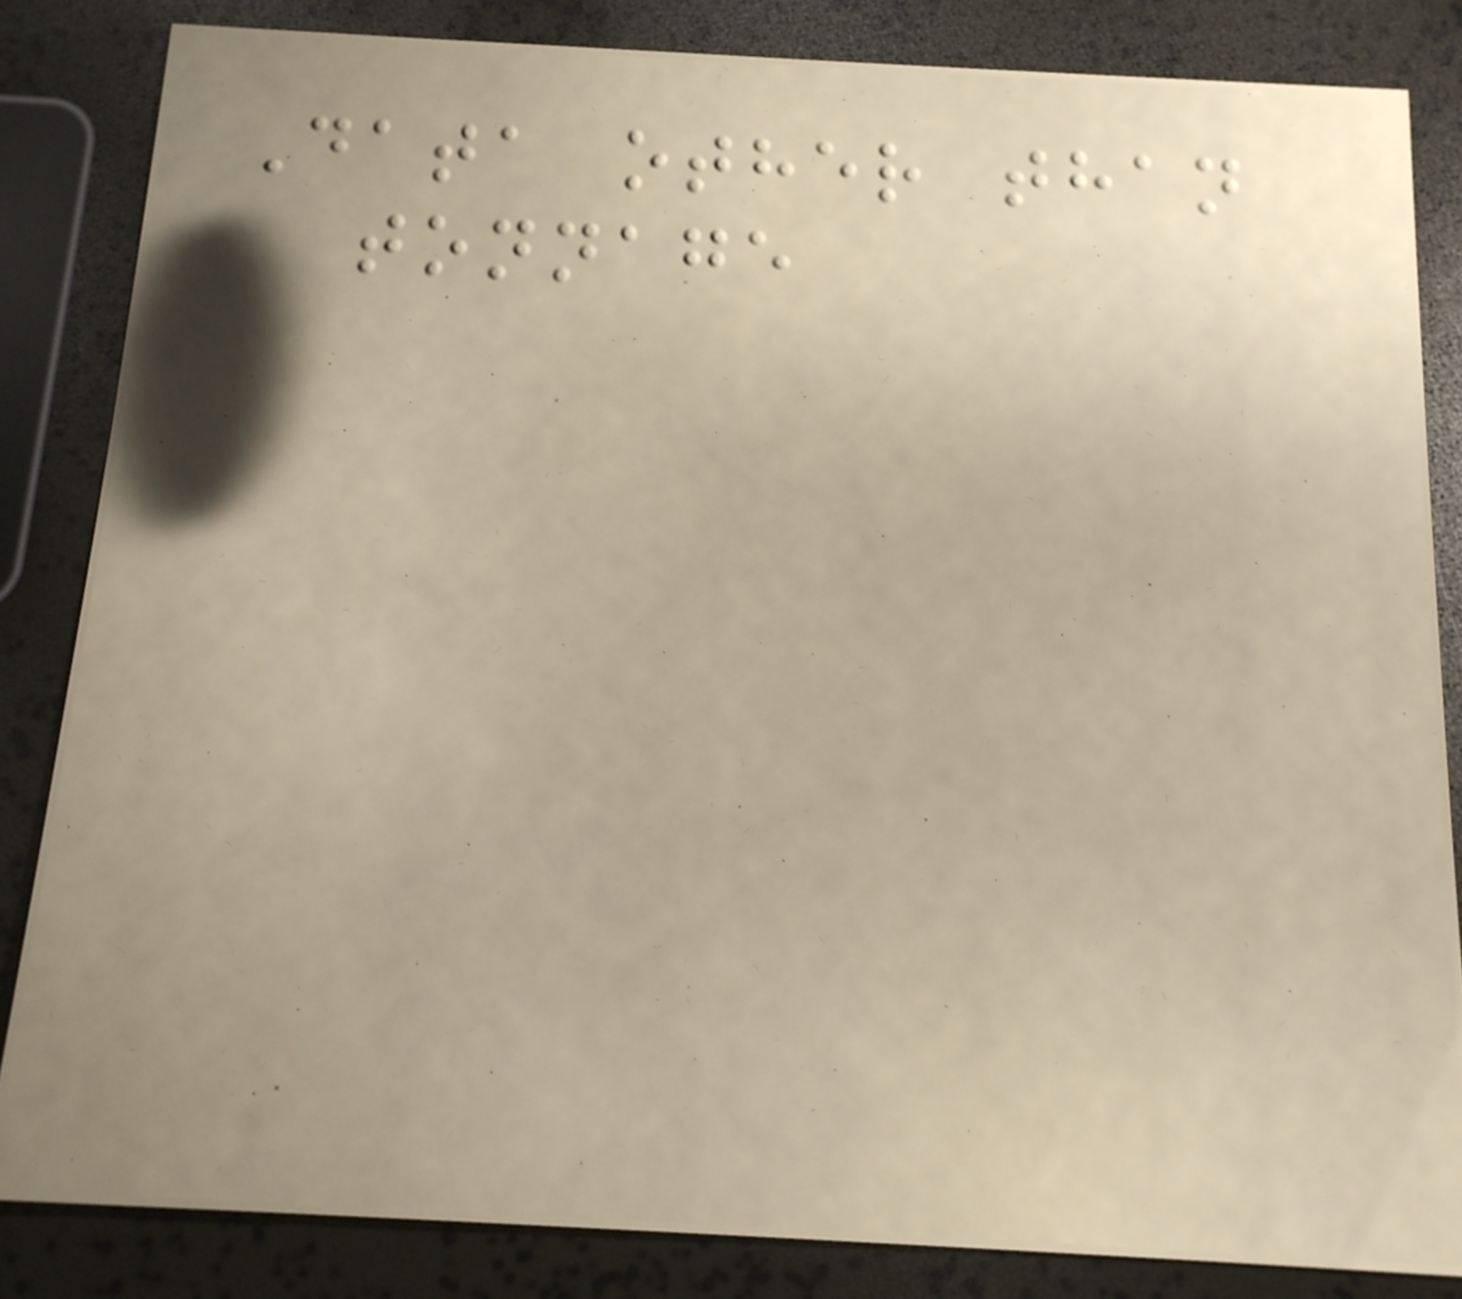Data other than
tonnage
